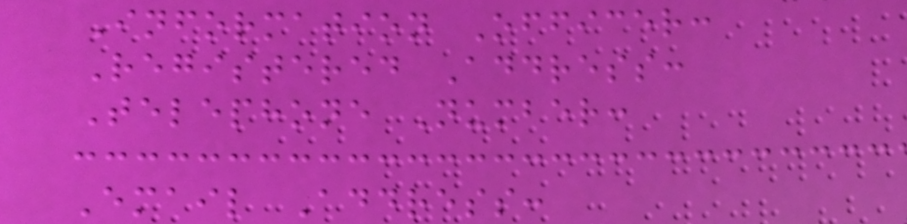Information Officer:
Registered Address:
Telephone Number:
Email Address:
